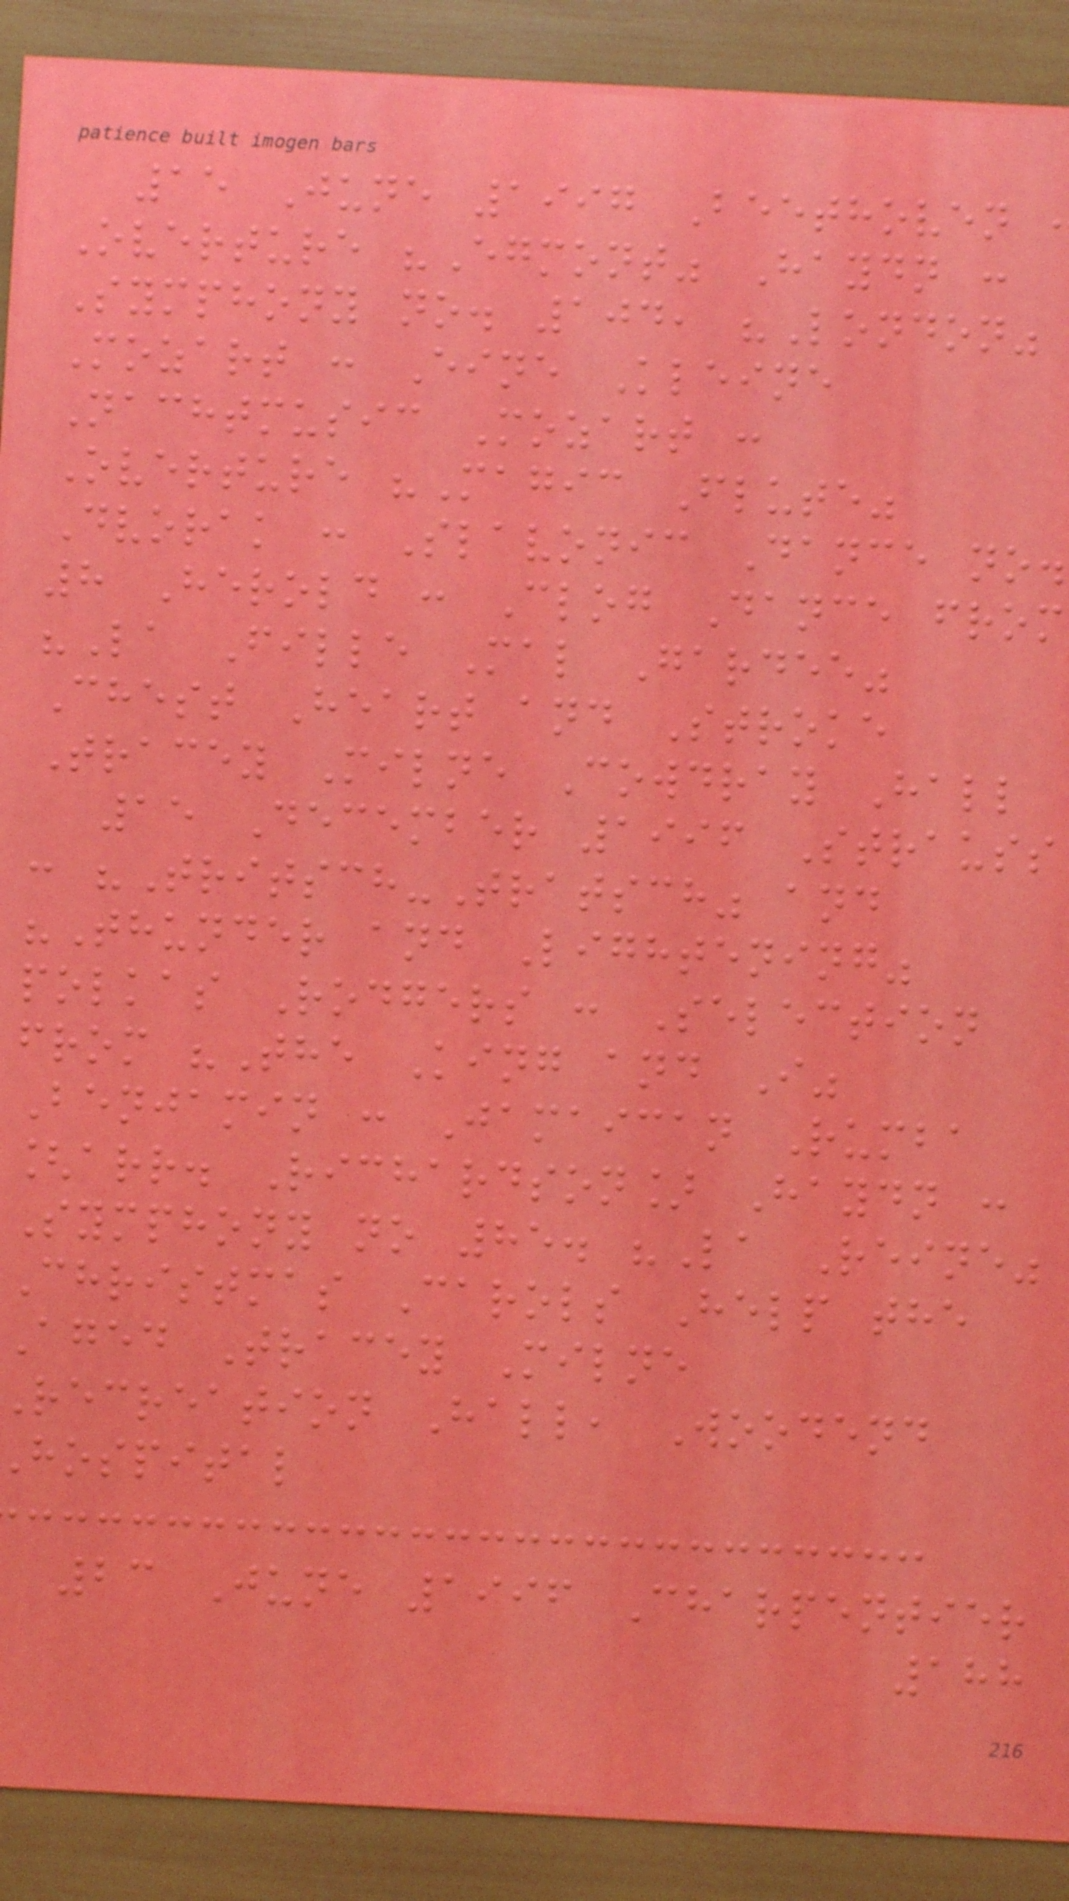15 June 1997 Beethoven
Overture "Egmont" Haydn :
Symphony no. 104, "London"
Mozart : Eine Kleine
Nachtmusic Mozart :
Overture "Magic Flute"
Dvorak : Slavonic Dance no.
8 Herold : Clog Dance from
"La Fille Mal Gardee"
Chest Heart and Stroke
Tracey Milne Cowdray Hall
15 December 1996 Strauss
: "Tritsch-Tratsch" and
"Thunder and Lightening"
polkas Rodgers : Selection
from "The King and I"
Benjamin : Jamaican Rumba
[arr. Richardson] Haydn :
Symphony no 85. "La Reine"
Christmas Carols Help the
Aged Tracey Milne
recreation Hall, Woodend
hospital
23 June 1996 Charpentier
188
